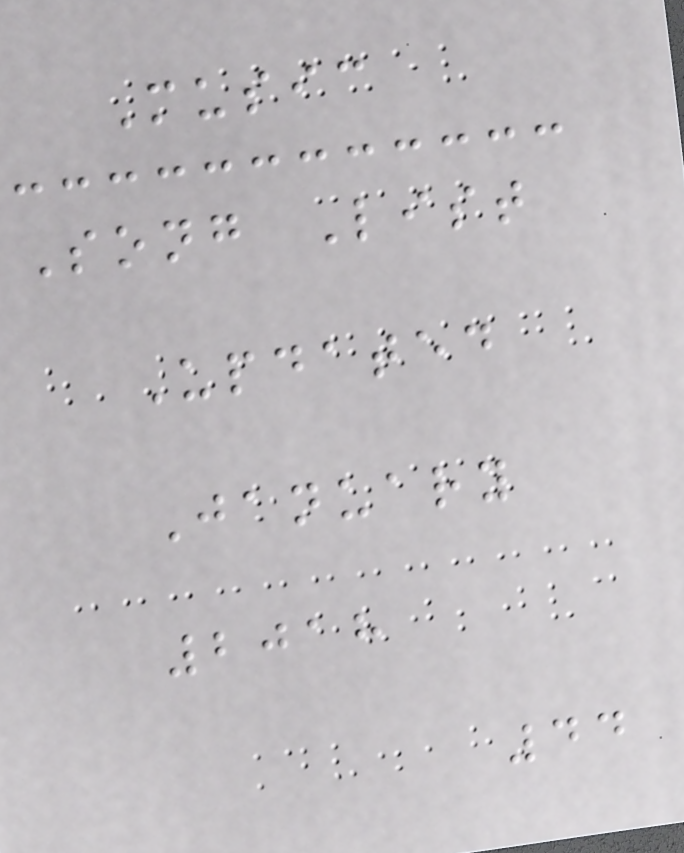Music
Song List
Updated
January
2018
44
